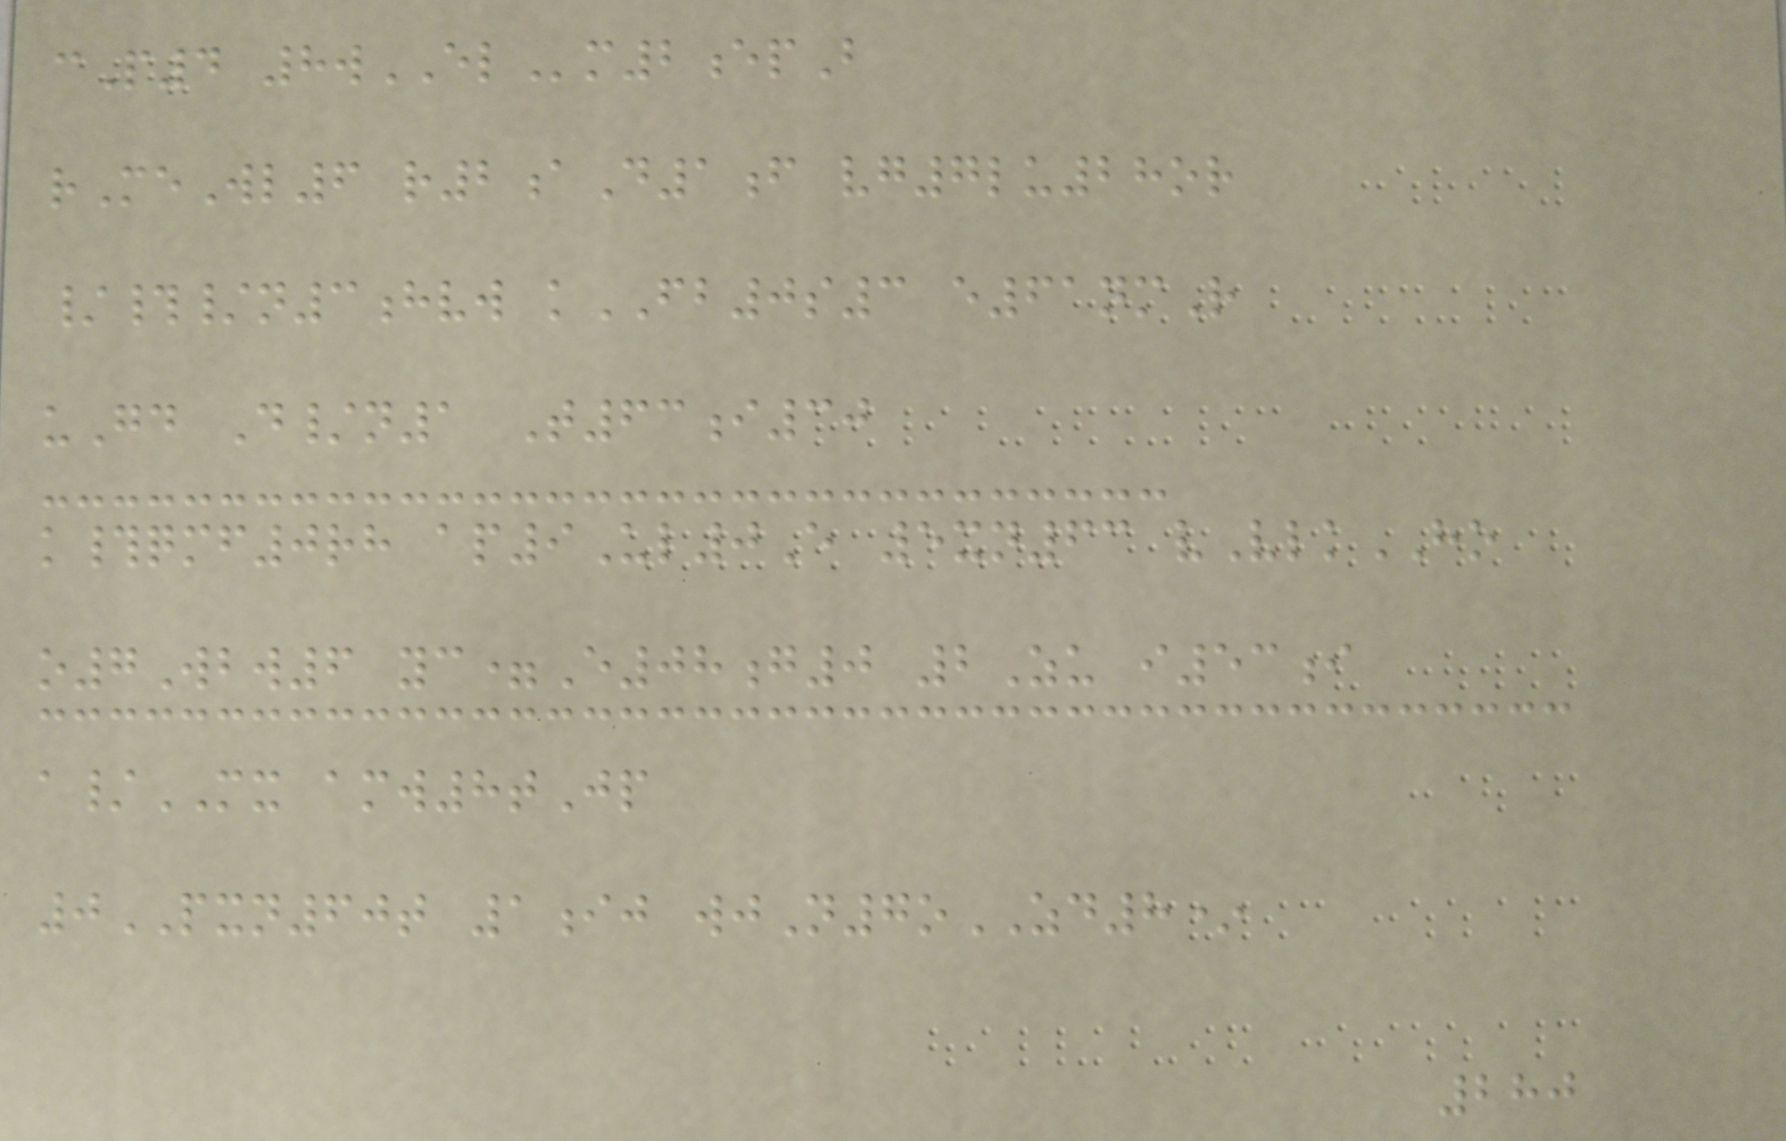cP4 8wELm2epB
rMeWl6 r2aD1f vg7lu28or
/#/n3hvw kFB0s3 e61nmR
uGd D/n1 T63i30
k#qmf0rh ap9Ul0E 5xn63 vVlkHO
o7Wbw6 yc=E08g0 2Zu i53i
a/MX amw8tJp
0PXN60t 1ij wjN7oZD8*
280
